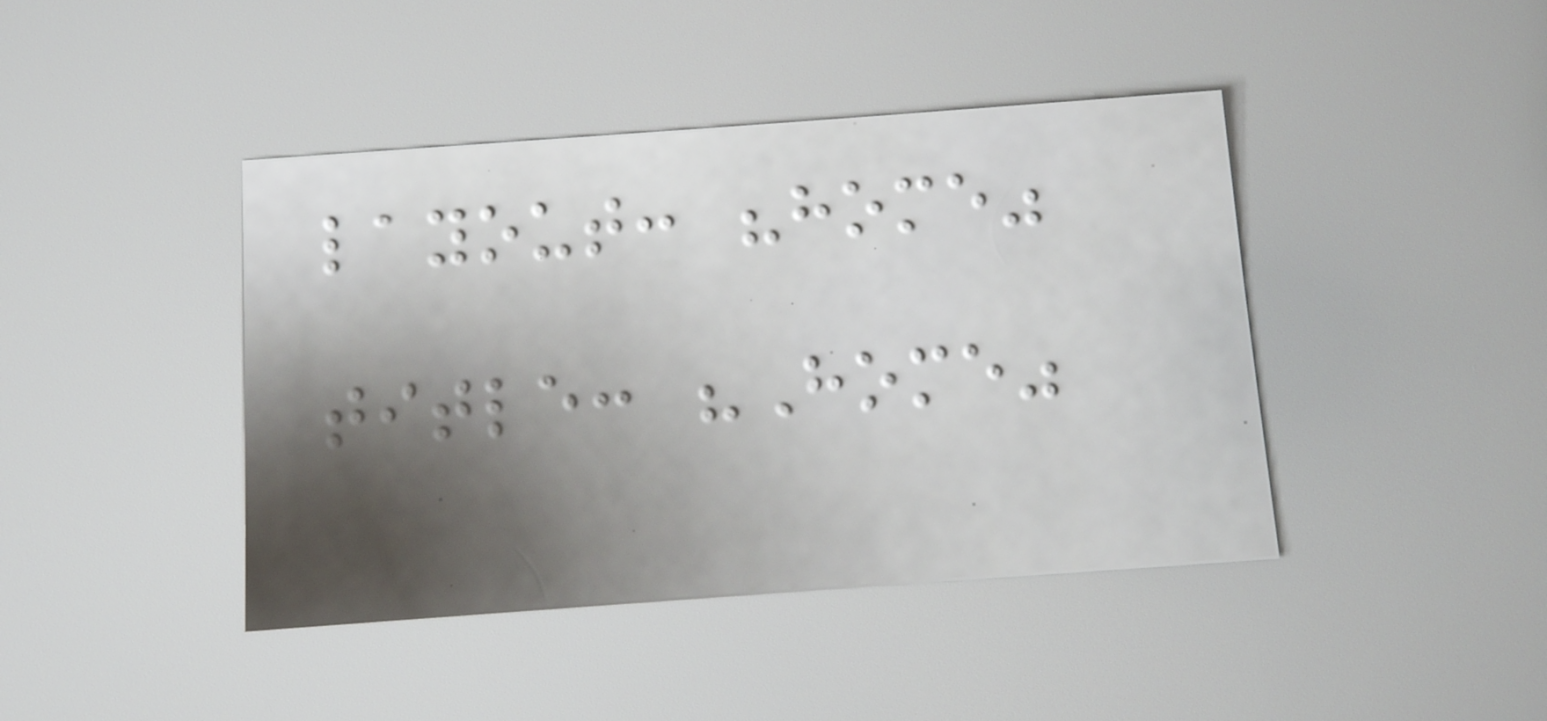layout: "home"
title: "Home"
